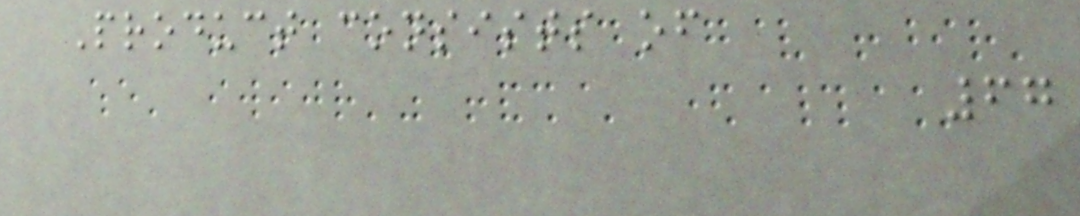Product consists of
67
